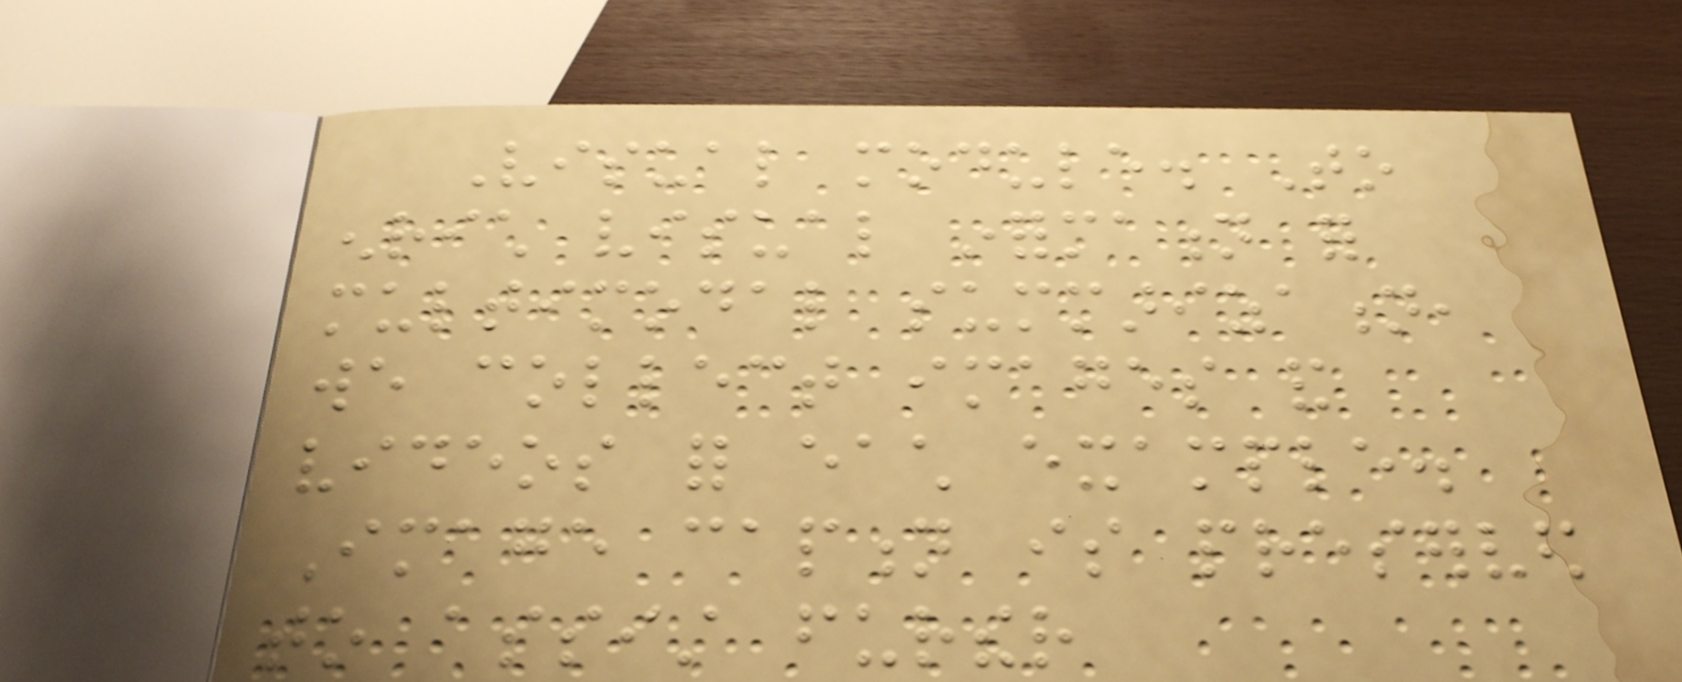Visual module. To
enrich visual information for
multimodal summarization,
we collect images and
videos for each example.
Image caption is preserved
to assist further
